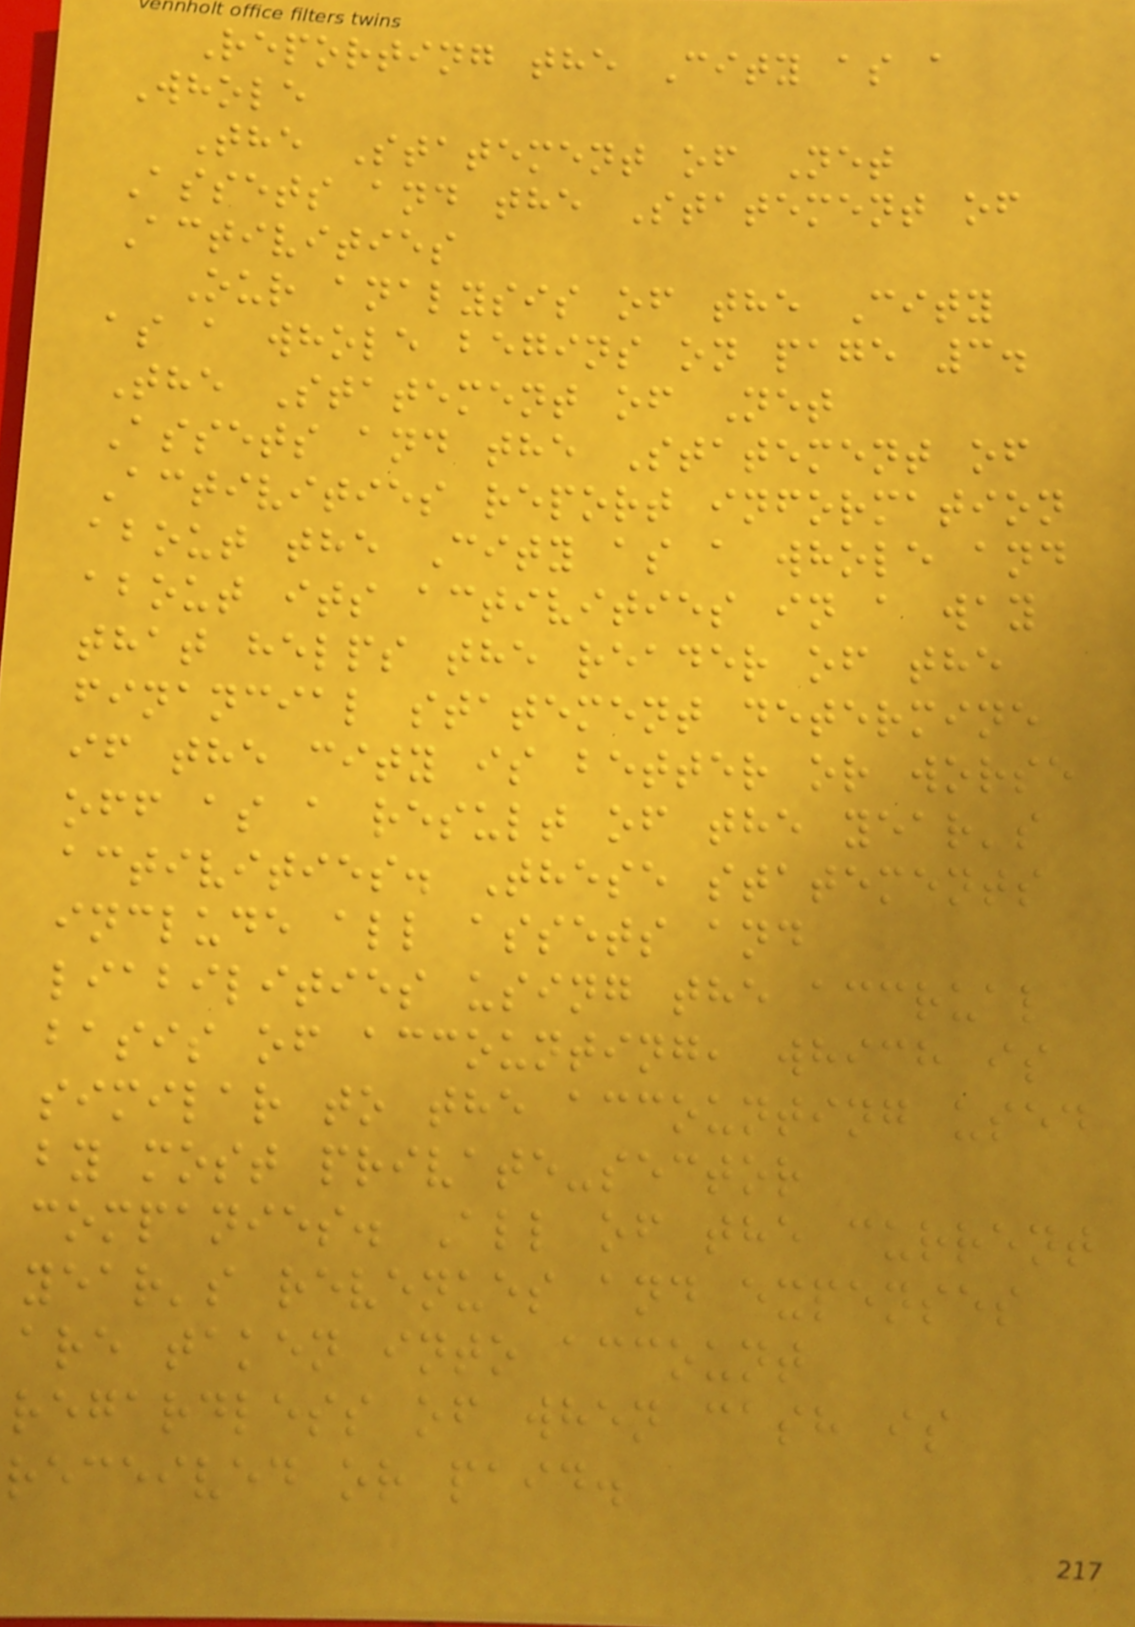Reporting the City as a
Whole
The Statement of Net
Assets and the Statement of
Activities
Our analysis of the City
as a whole begins on page 3.
The Statement of Net
Assets and the Statement of
Activities report information
about the City as a whole and
about its activities in a way
that helps the reader of the
financial statement determine
if the city is better or worse
off as a result of the year's
activities. These statements
include all assets and
liabilities using the accrual
basis of accounting, which is
similar to the accounting used
by most private-sector
companies. All of the current
year's revenues and expenses
are taken into account
regardless of when cash is
received or paid.
